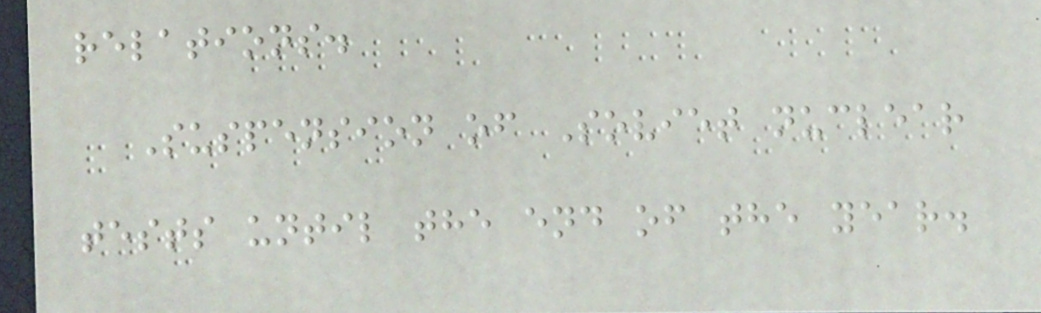relations.
Suspension of Soviet nuclear
tests until the end of the year.
